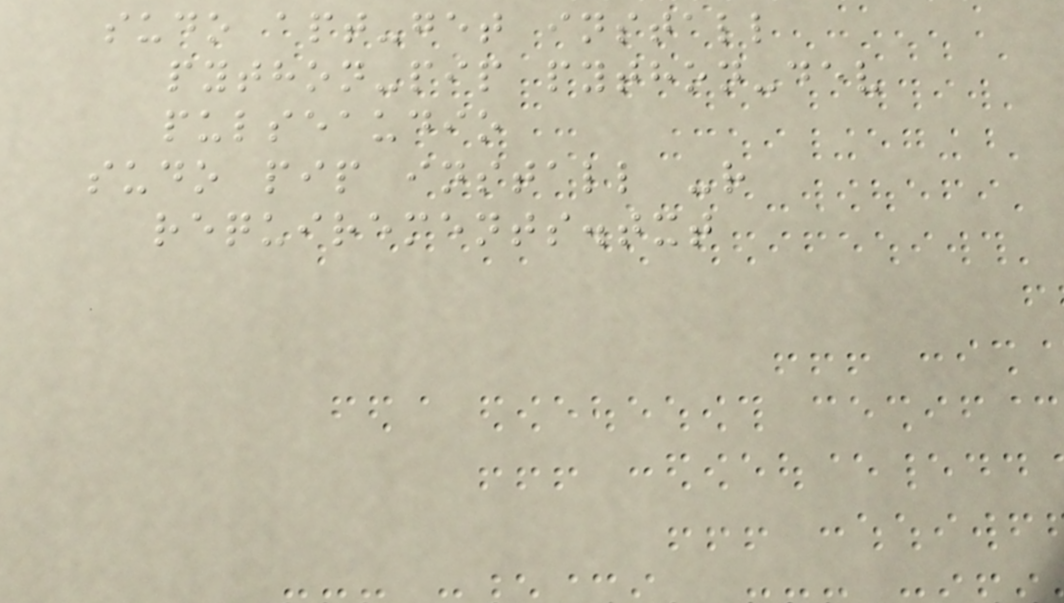sudo apt-get install
python-pip python-dev
pulseaudio
sudo pip install -r
requirements.txt
